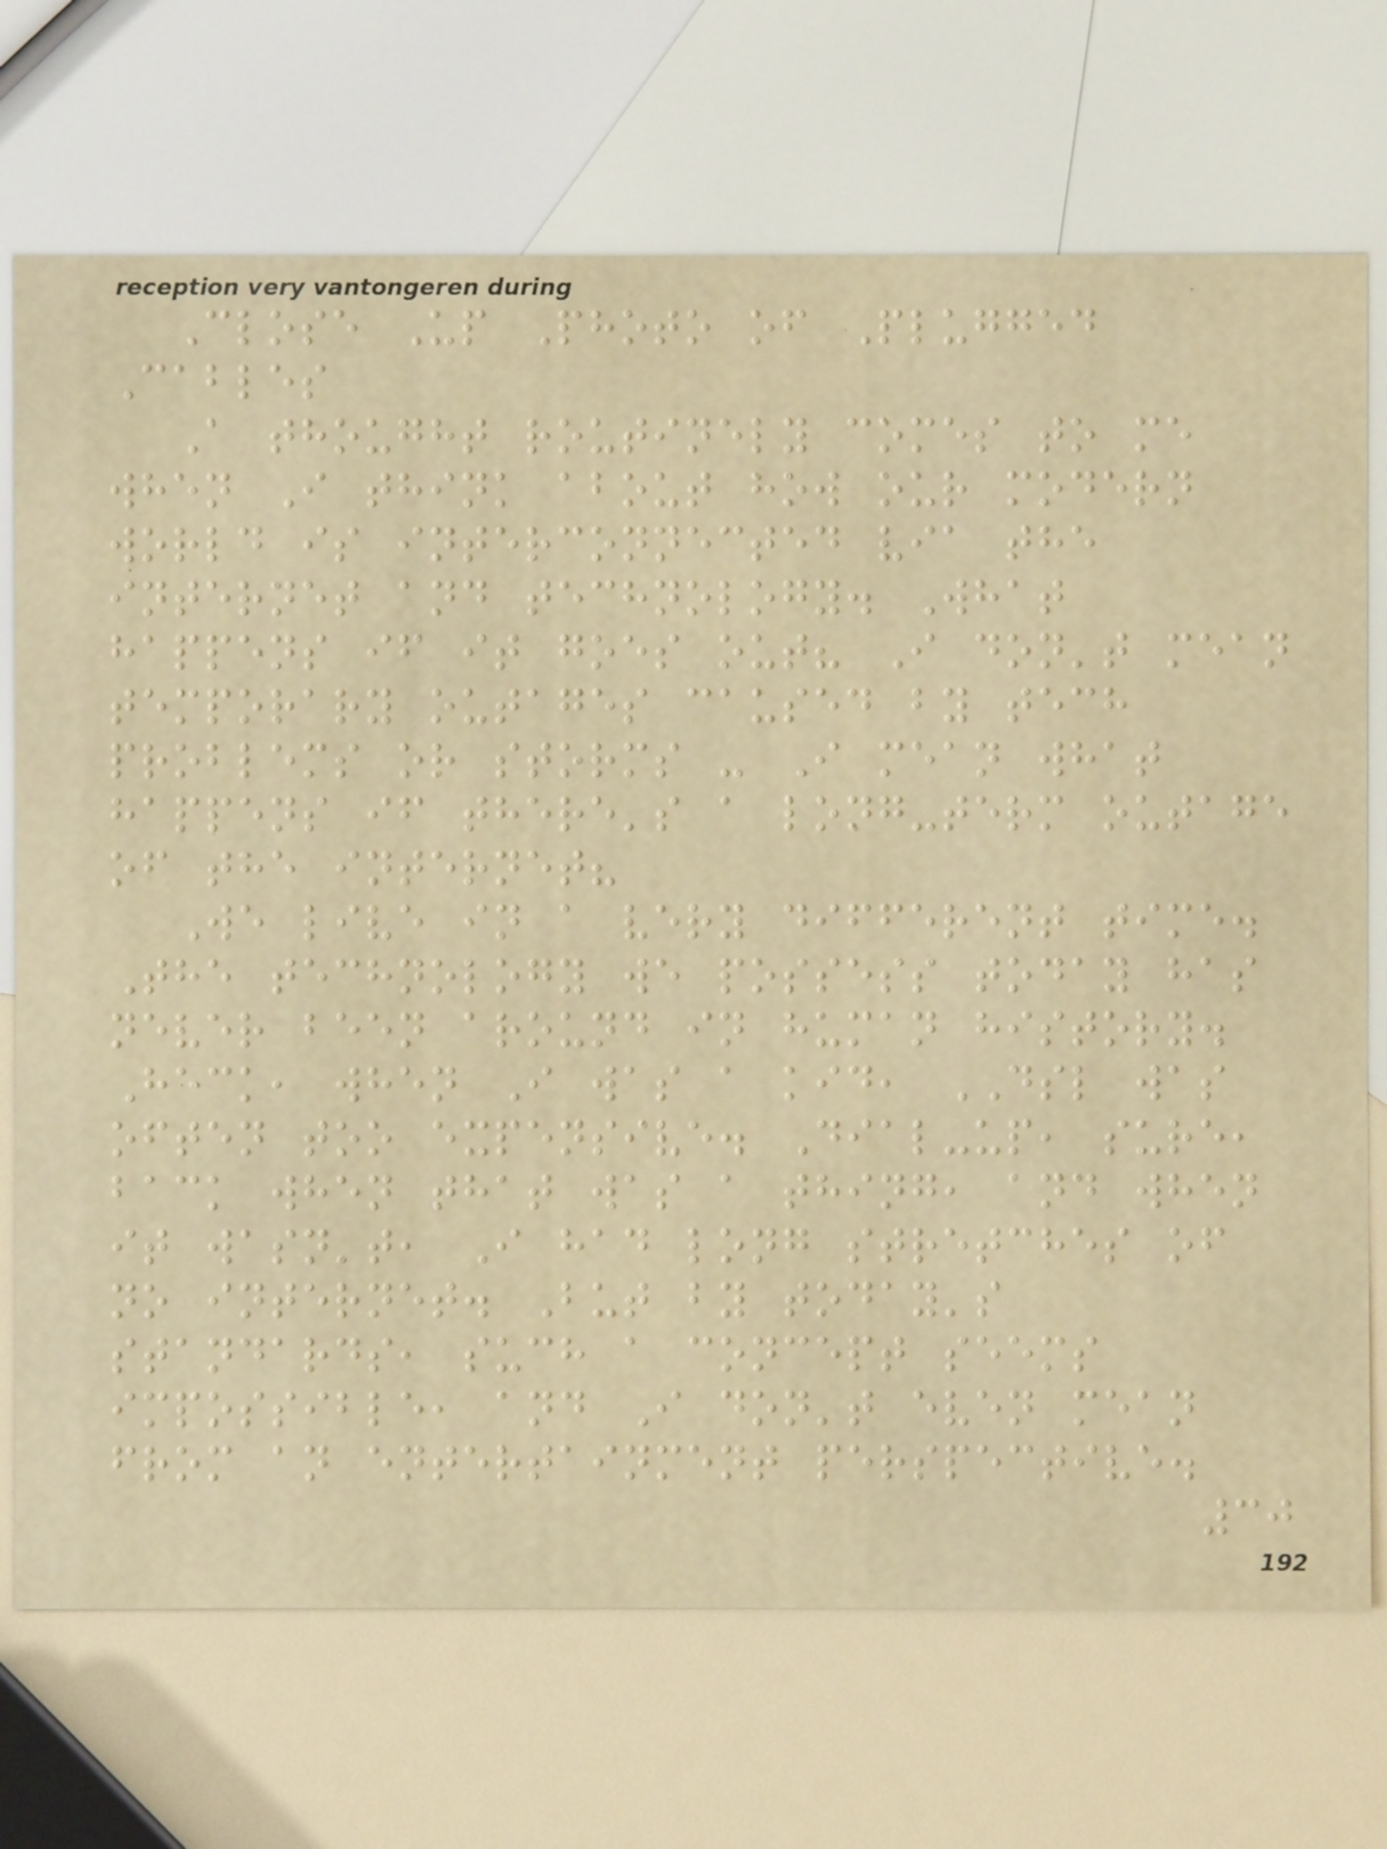Close Up Photo of Plugged
Cables
A thought routinely comes to me
when I think about how our modern
world is interconnected via the
internet and technology. What
happens if it goes out? I don't mean
temporary outages caused by tech
problems or storms - I mean what
happens if there's a long-term outage
of the internet?
We live in a very different time.
The technology we possess today has
never been around in human history.
Heck, when I was a kid, DSL was
often too expensive. Dial-up, sure,
back when that was a thing, and when
it wasn't, I had long stretches of
no internet. But by today's
standards, such a concept seems
impossible, and I don't even mean
from an entertainment perspective.
30
